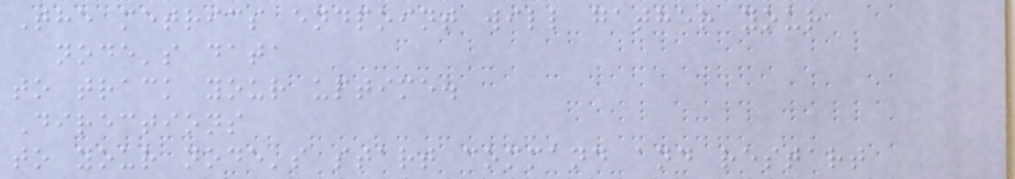The metrics endpoint will gather your
node's data
to track your uptime.
Directions
to your node's start command and restart
